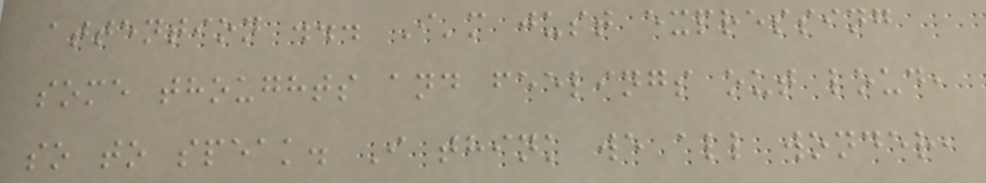attention ... I'm just expressing
some thoughts and feelings out loud,
so to speak. I think we all wonder,
